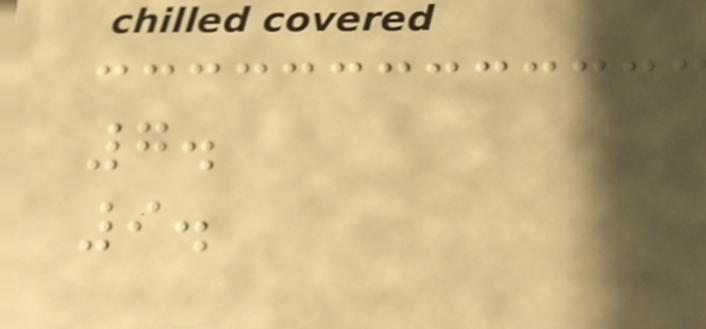7.
9.
